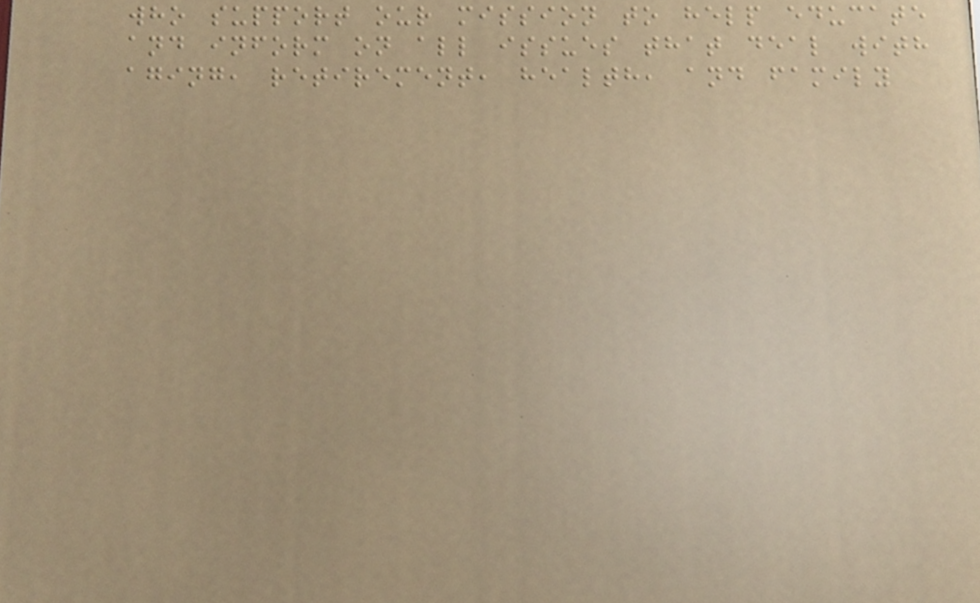who support our mission to help educate
and inform on all issues that deal with
aging, retirement, health, and family
